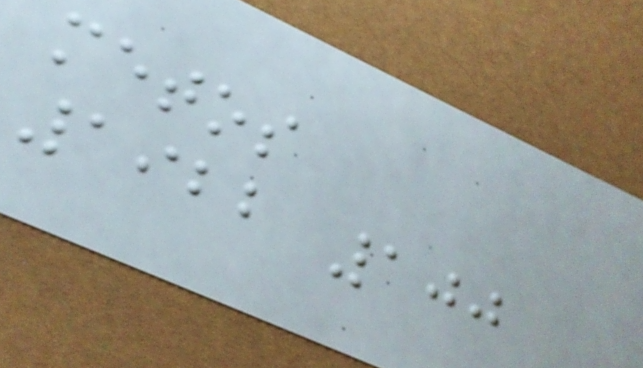metos
1922 100
